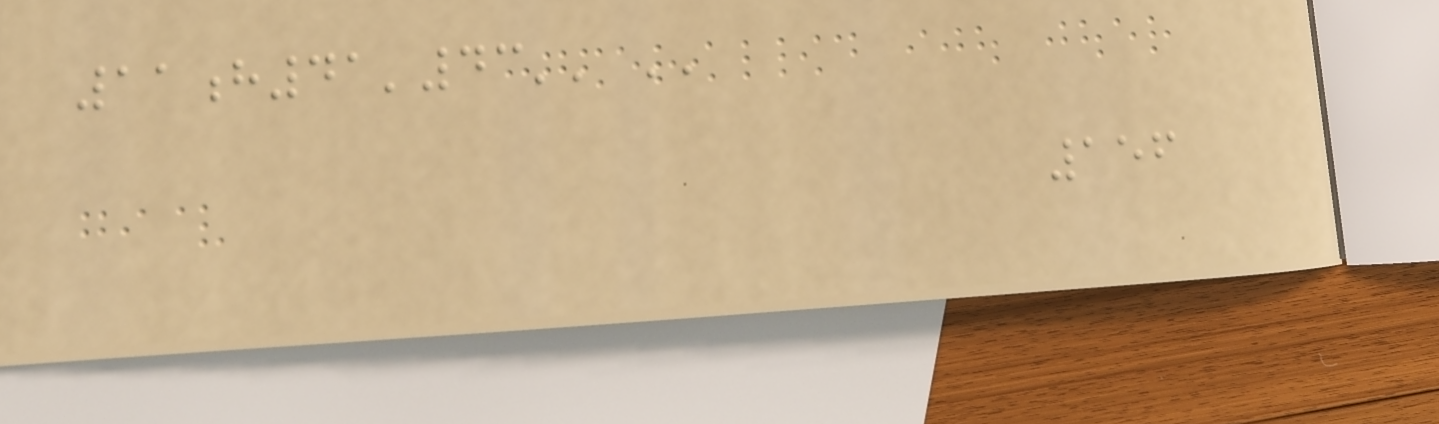11h41'43'' ''
156
